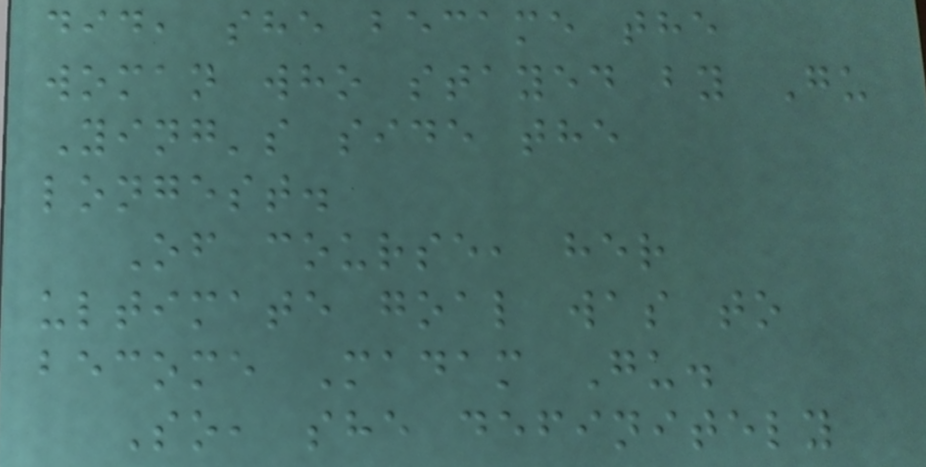did, she became the
woman who stayed by Gu
Ying's side the
longest.
Of course, her
ultimate goal was to
become Madam Gu.
So, she definitely
